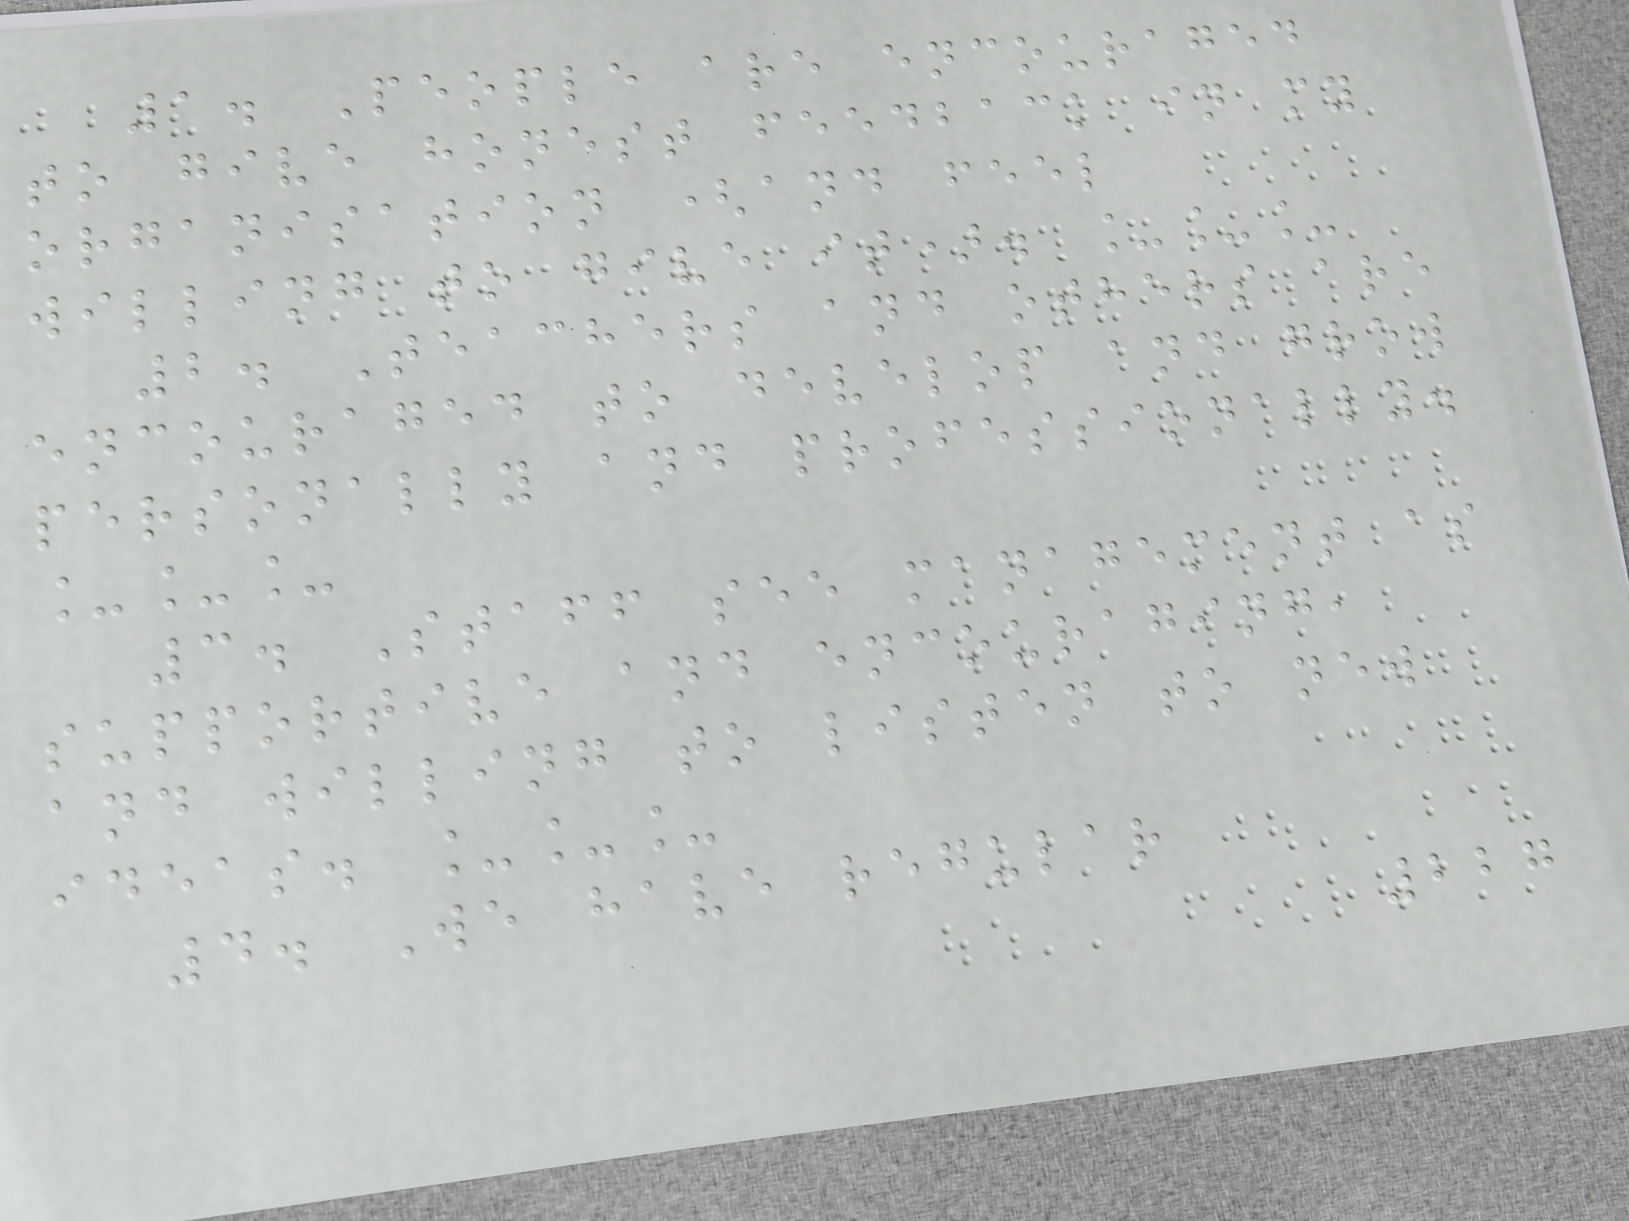1. People are encouraged
to give honest feedback in my
organisation (and feel
willing to give it). ___
2. Teachers and others are
encouraged to develop and grow
personally and professionally.
___
3. Staff see management as
supportive and encouraging,
and willing to listen to new
ideas. ___
4. We have regular
227
